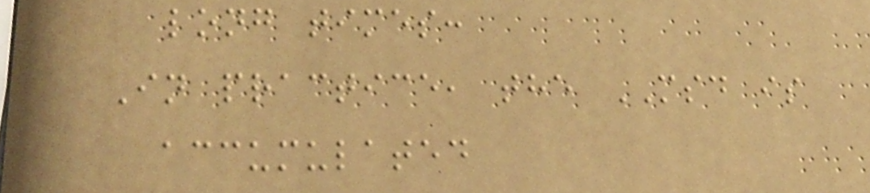long times:
In practice, the MSD is
accumulated
